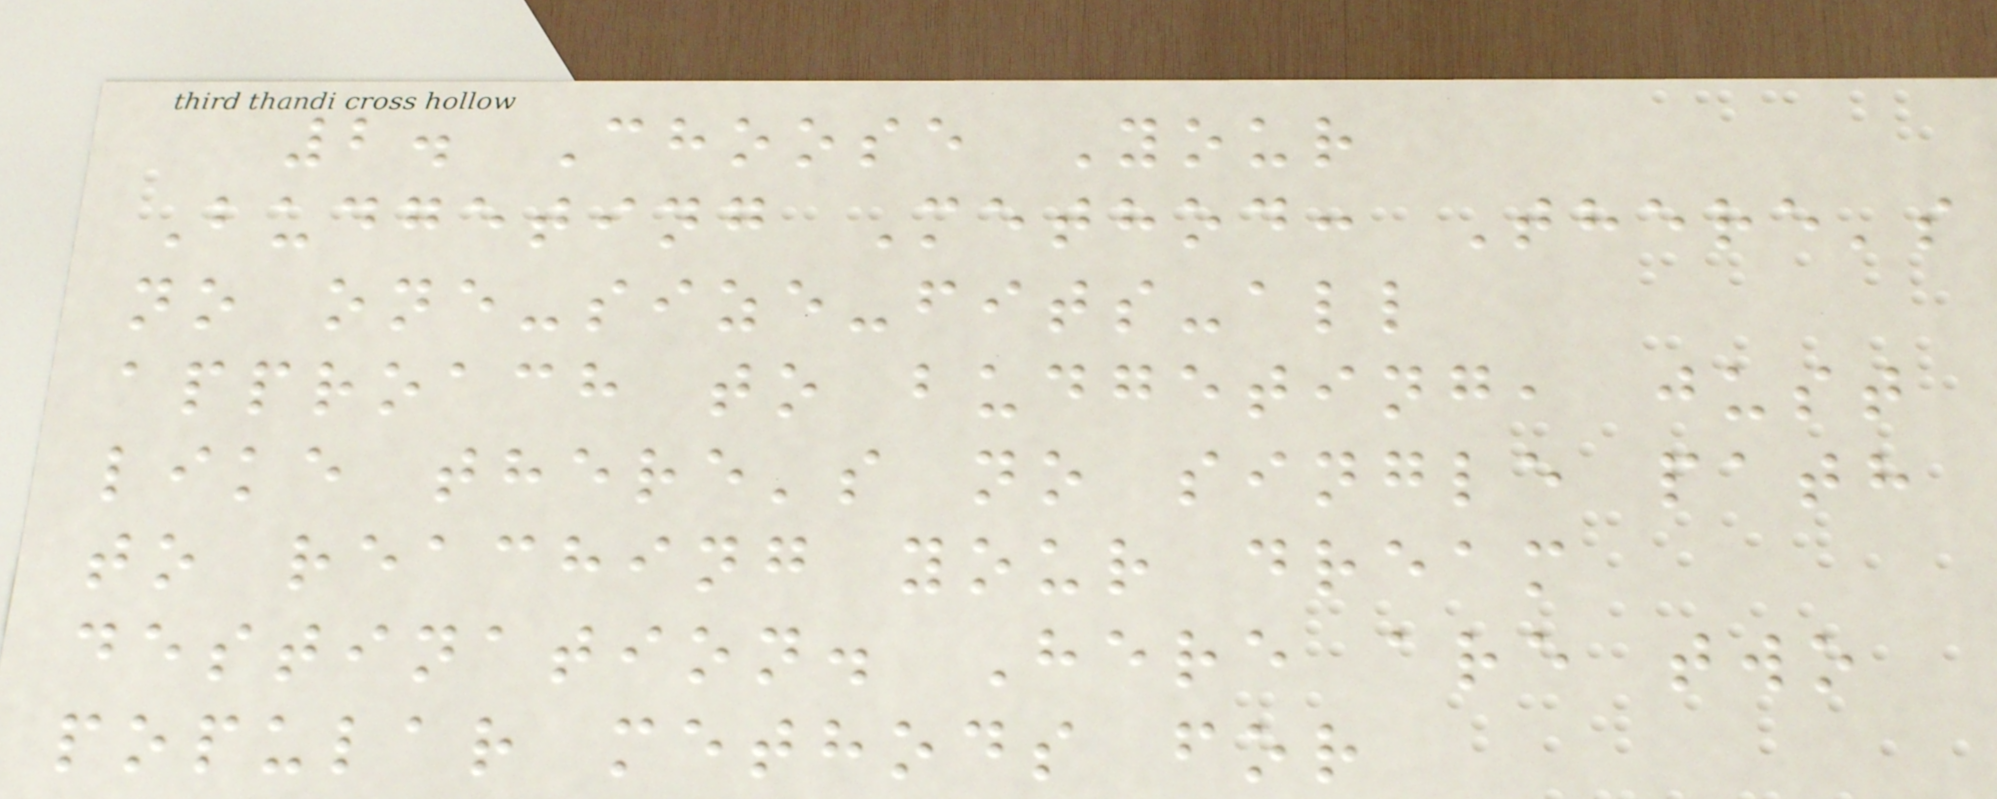2. Choose Your
Budgeting Method: There's
no one-size-fits-all
approach to budgeting, just
like there's no single path
to reaching your dream
destination. Here are two
popular methods for
